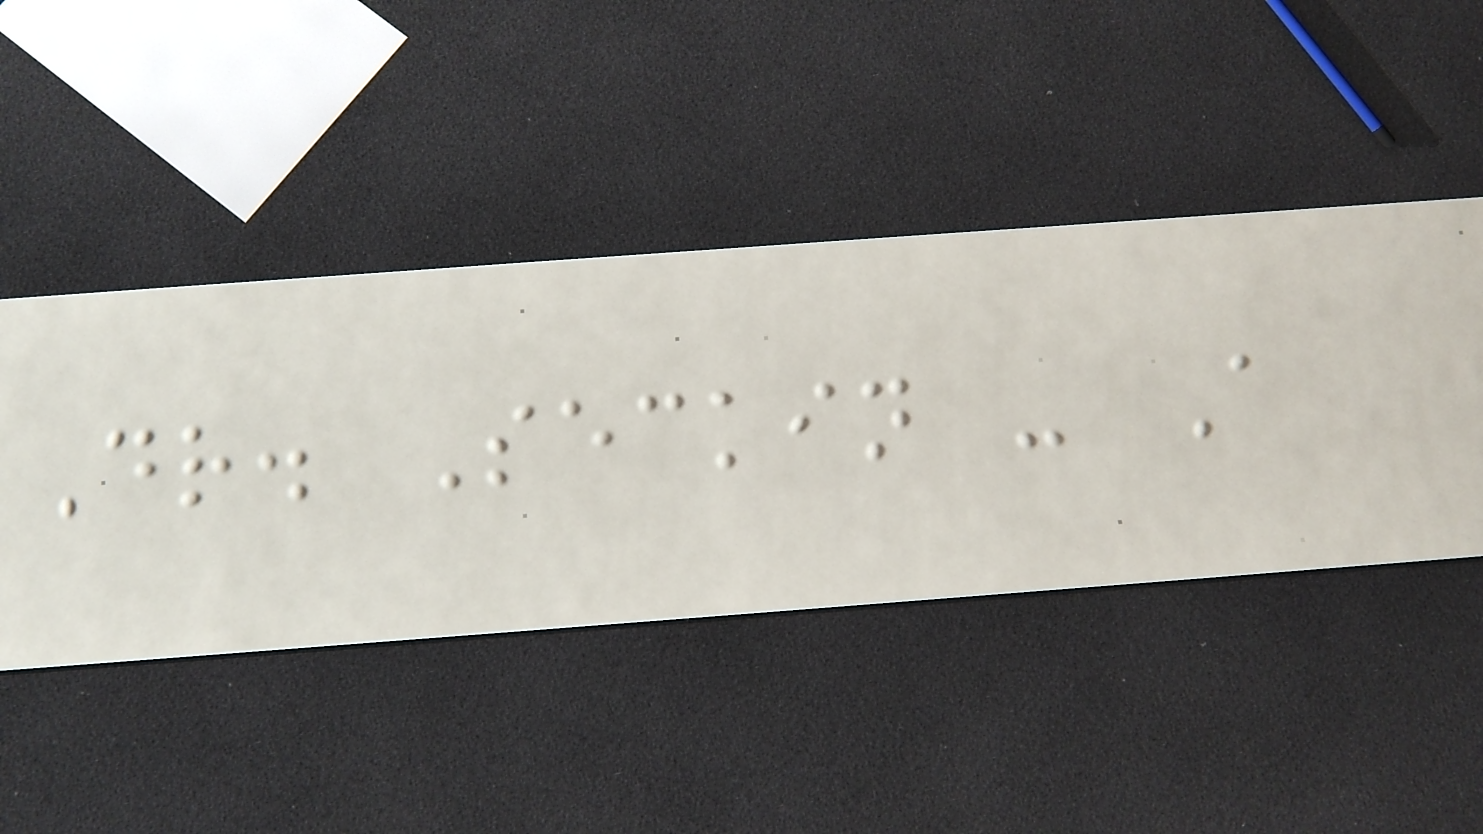Dr. Seckin - A
